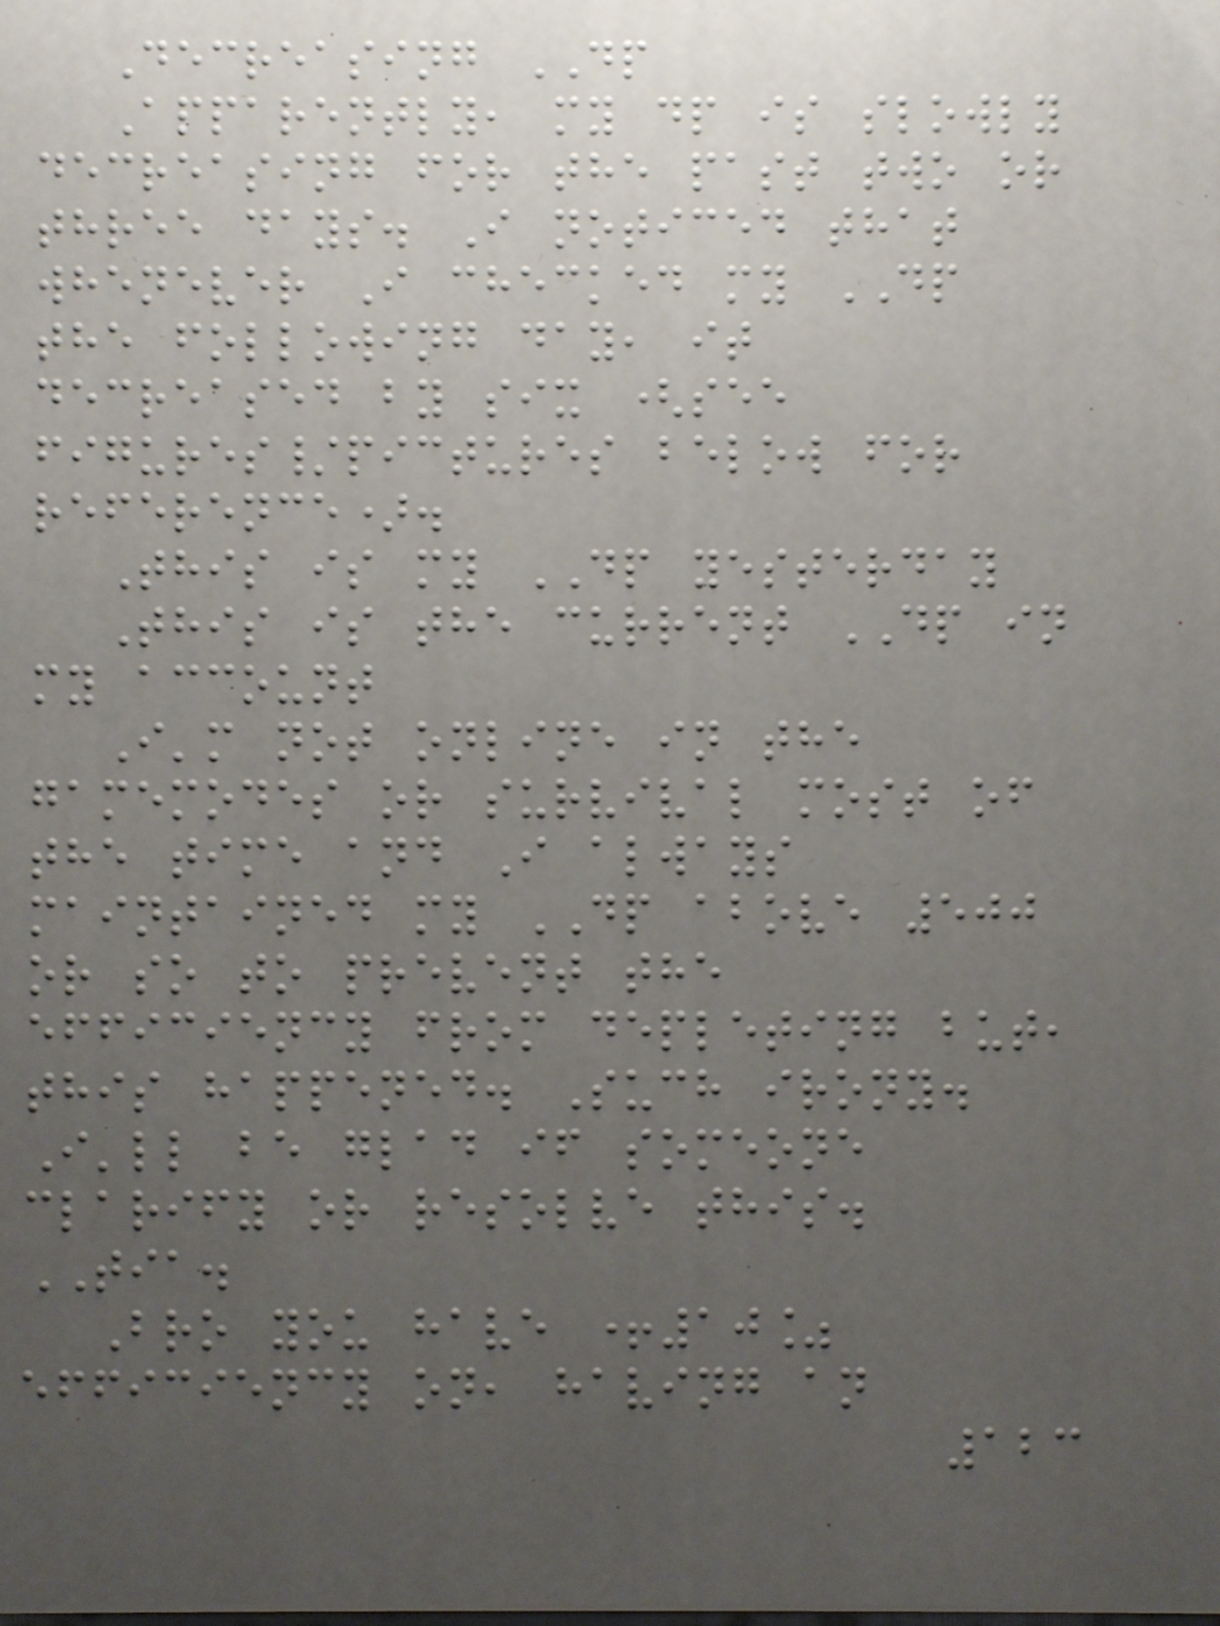Decreasing DP
Apparently, my dp is slowly
decreasing for the past two or
three days. I noticed that
whenever I checked my DP
the following day, it
decreased by six (see
figures/pictures below for
reference).
This is my DP yesterday
This is the current DP in
my account
I'm not online in the
gamemodes or survival most of
the time and I always
maintained my DP above 500
or so to prevent the
efficiency from depleting but,
this happened. Such irony.
I'll be glad if someone
clarify or resolve this.
TIA.
Bro you have +10%
efficiency on, having an
123
